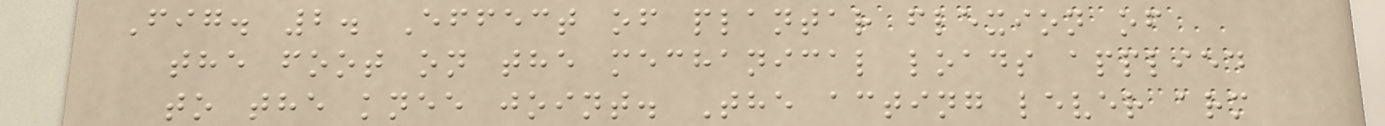Fig. 2. Effect of plantar flexion of
the foot on the mechanical loads applied
to the knee joint. The acting lever arm
